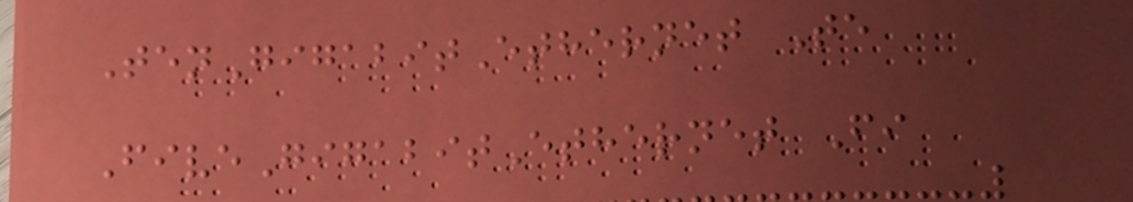TenGigabitEthernet Te
FiveGigabitEthernet Fi
